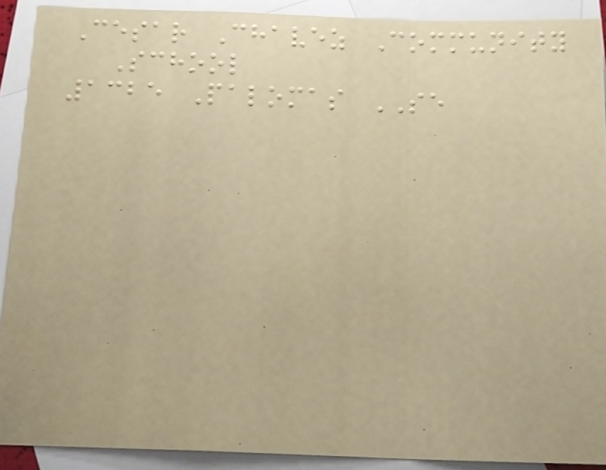Cesar Chavez Community
School
1325 Palomas SE
